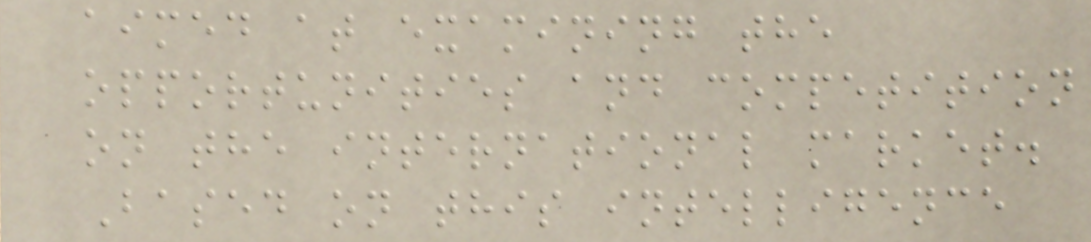aimed at examining the
opportunities and competition
on the international market.
Based on this intelligence
